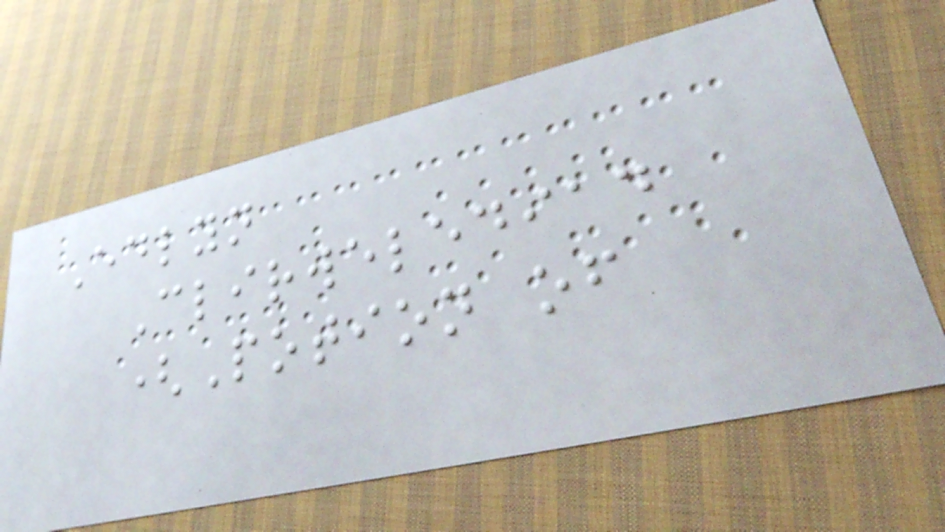Edlyn
Clirwelediad
(Potion of
